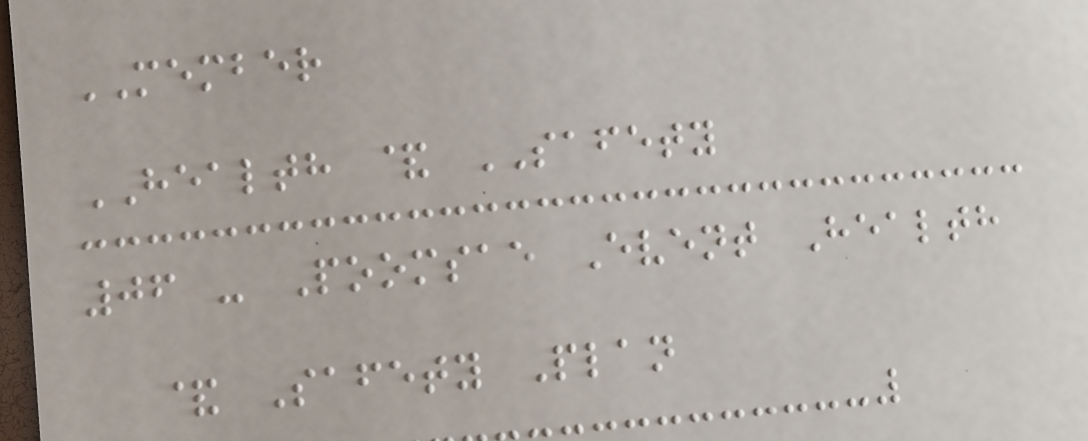MEMBER
HEALTH & SAFETY
06 - Poomsae Event Health
& Safety Plan
